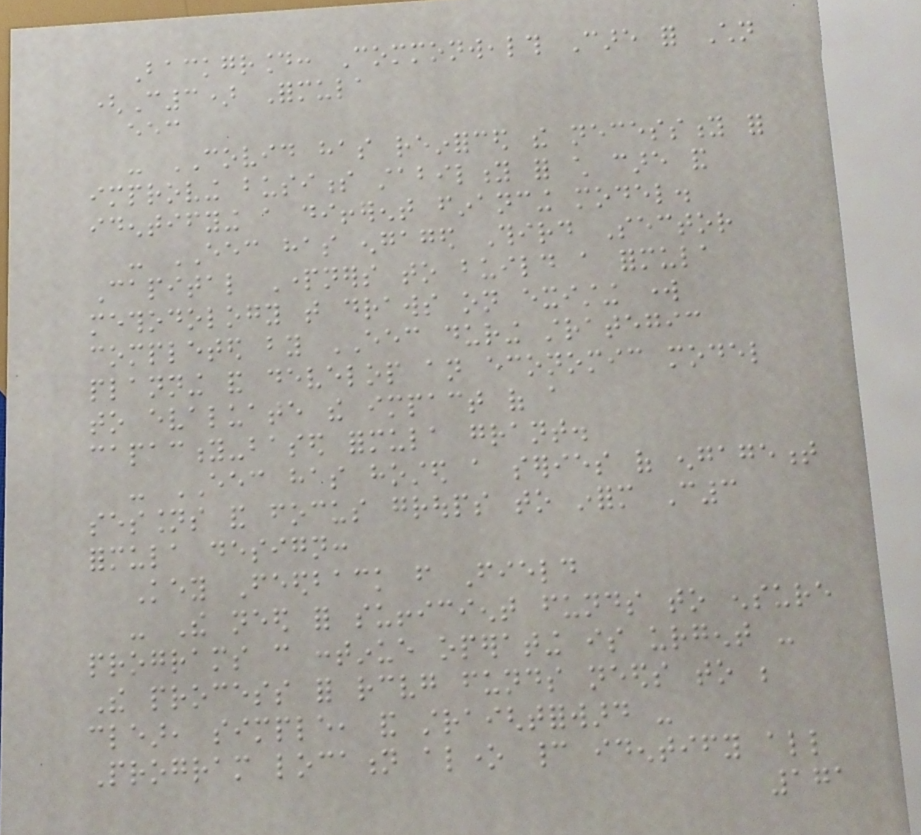Background: Commonwealth Care for Children
(C3) Formula
eec
- COVID has reinforced the necessity for
improving business stability for child care and
identifying a different financing model.
- EEC has engaged Third Sector
Capital Partners to build a formula
methodology that draws on existing work
completed by EEC during strategic
planning and develop an economic model
to evaluate the impact of a
capacity-based formula grant.
- EEC has hosted a series of engagement
sessions and focus groups to inform C3
formula design:
Key Feedback from Field
- The need for sufficient funds to ensure
programs can continue operating is urgent -
The process for receiving funds needs to be
clear, simple, and straightforward -
Program location alone cannot identify all
171
